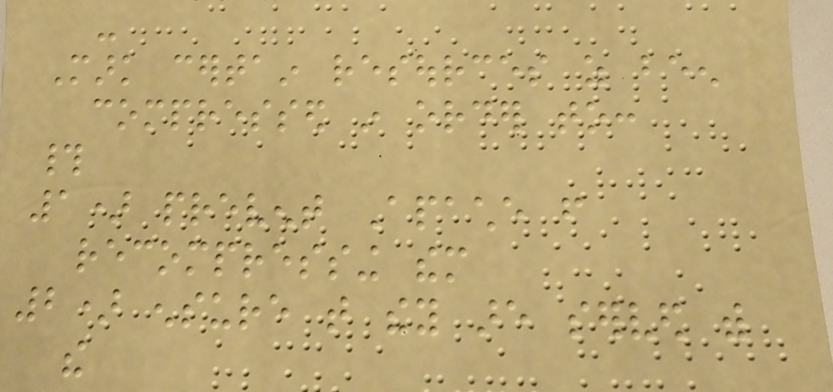-
Mark certain resources as been
compressed in order to:
#
1) prevent Apache from
recompressing them
2) ensure that they are served with
the
